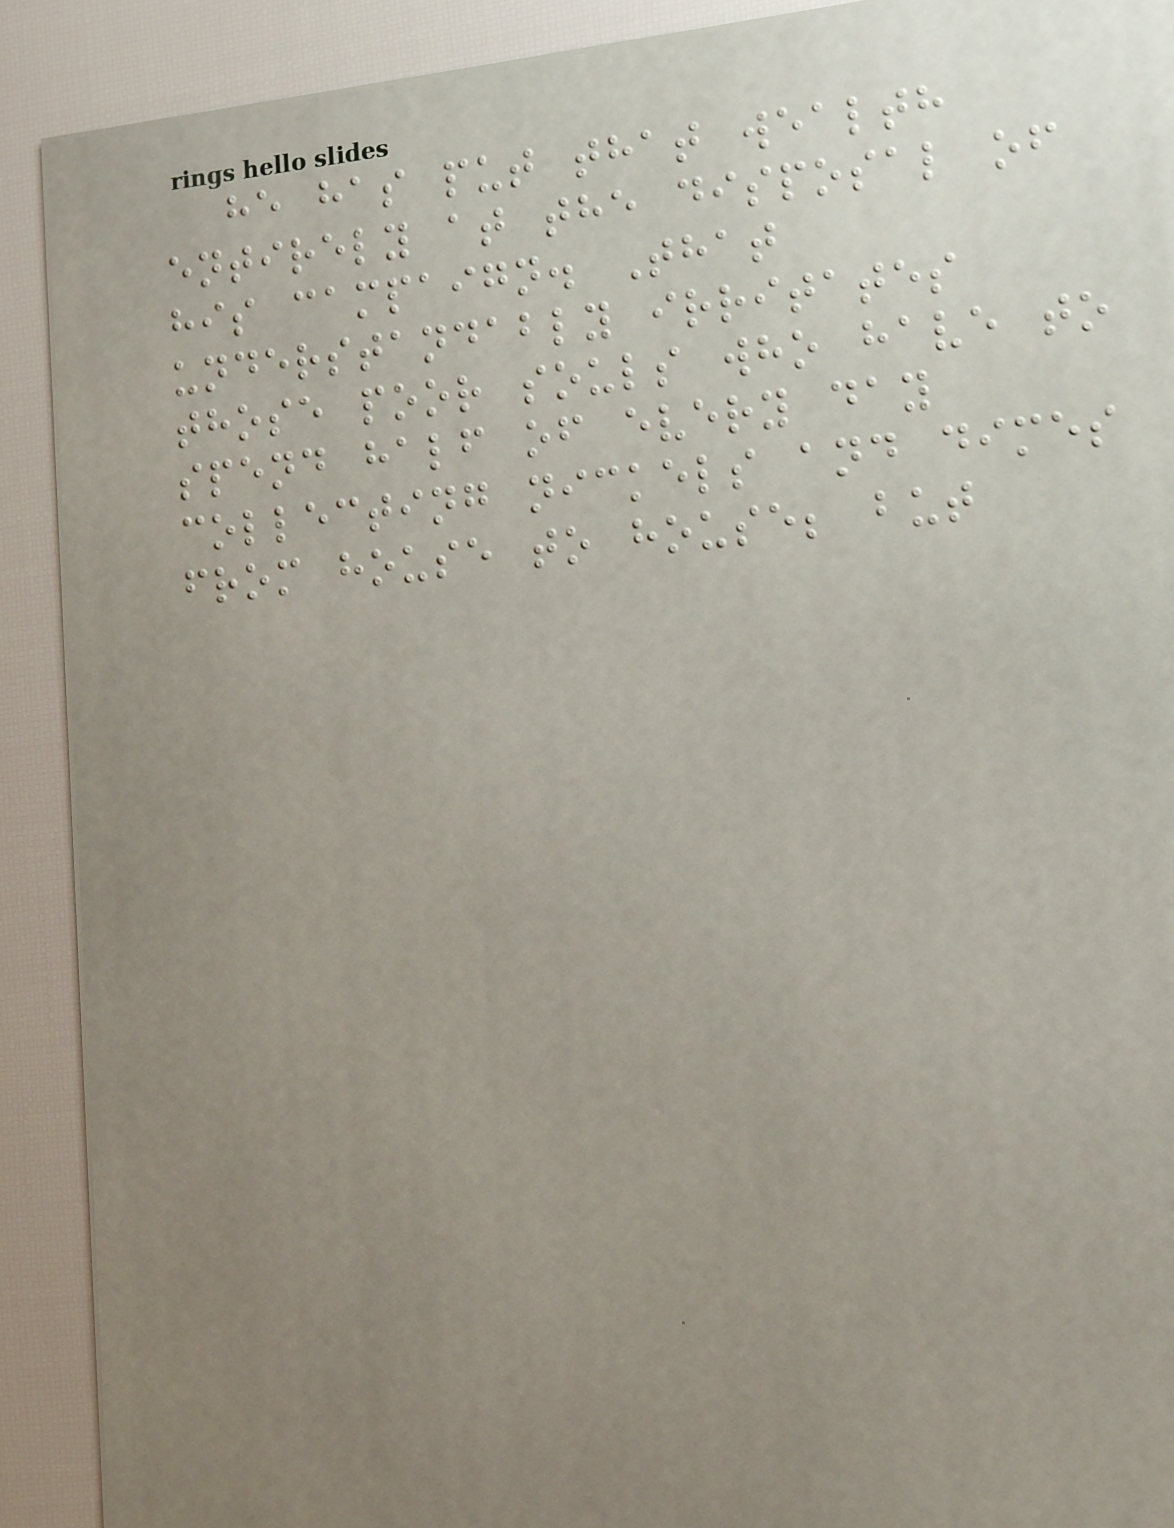he has put that wealth
entirely at the disposal of
his campaign. That
understandably irritates
those poor souls who have to
spend half of every day
collecting nickels and dimes
from house to house; but
